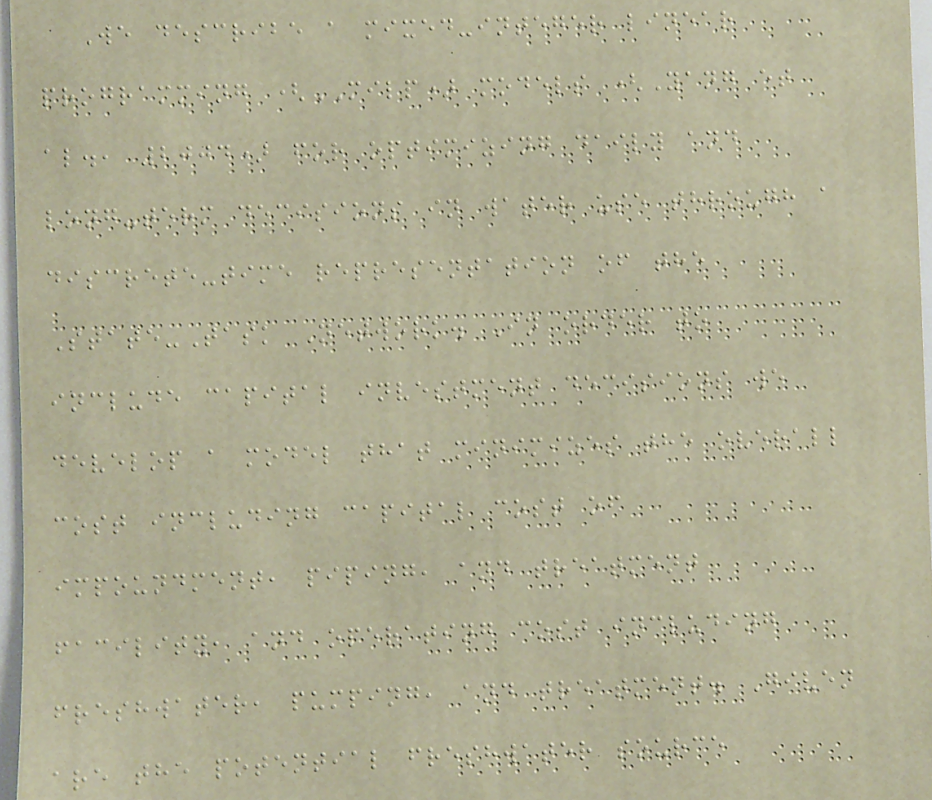We describe a mixed-integer linear
programming (MILP) models (Yang et
al., 2004) for optimizing daily and
long-term decisions in water use through a
discrete-time representation of the
State-Task Network. In order to
include capital investment decisions we
develop a model that minimizes the overall
cost including capital cost of
impoundment, piping, and treatment
facility, and operating cost including
freshwater, pumping, and treatment. Given
are the potential freshwater source
